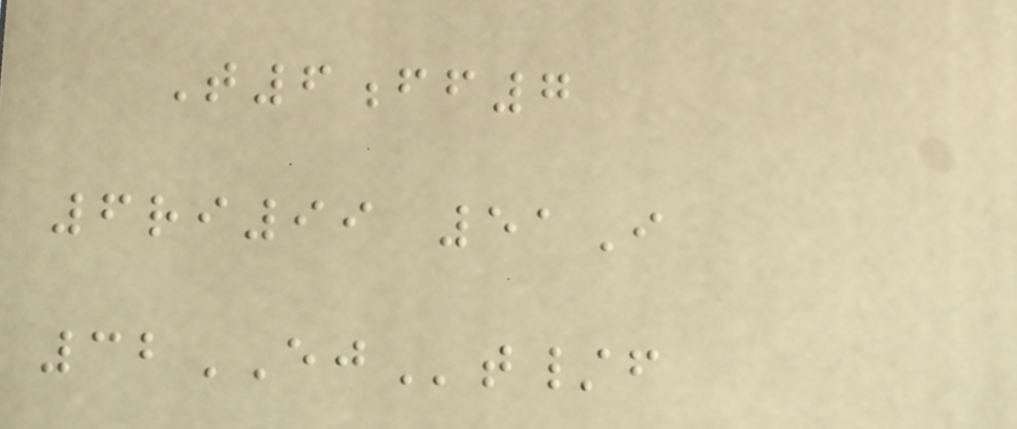T6ff7
6ri99 51I
32EJt/f
